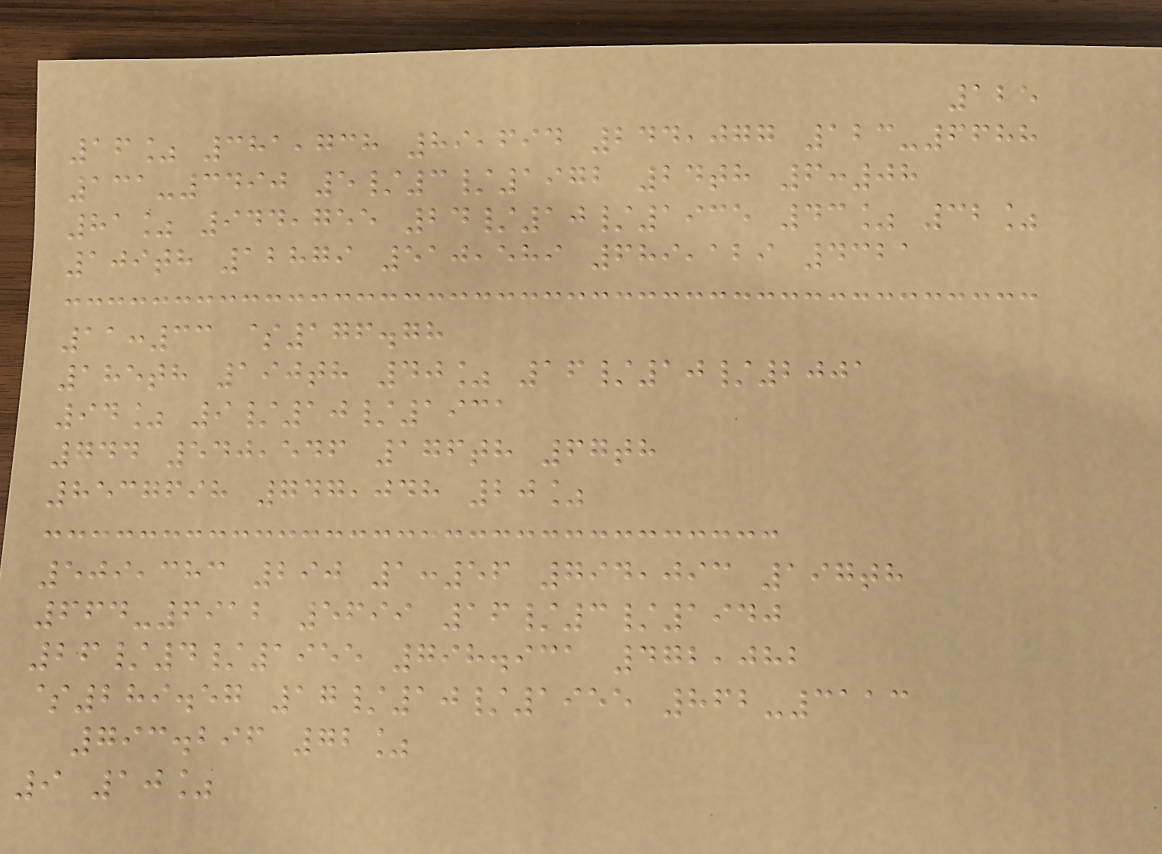125
16% 381,738 89,694 244,077 123-6688
131-3490 5/3/1972 24th 6:08
81% 944,755 24/10/1935 43% 32%
109th 12879 510,589 689,129 4321
11:33 $176.78
185th 190th 40% 16/10/2001
94% 9/10/1931
744 540,546 176th 67th
8537698 747,048 20%
509,383 290 1:56 794,093 197th
664-6912 5699 16/3/1940
26/4/1955 798.931 472,082
$289.57 17/10/1955 862-3113
793.296 72%
9 10%
